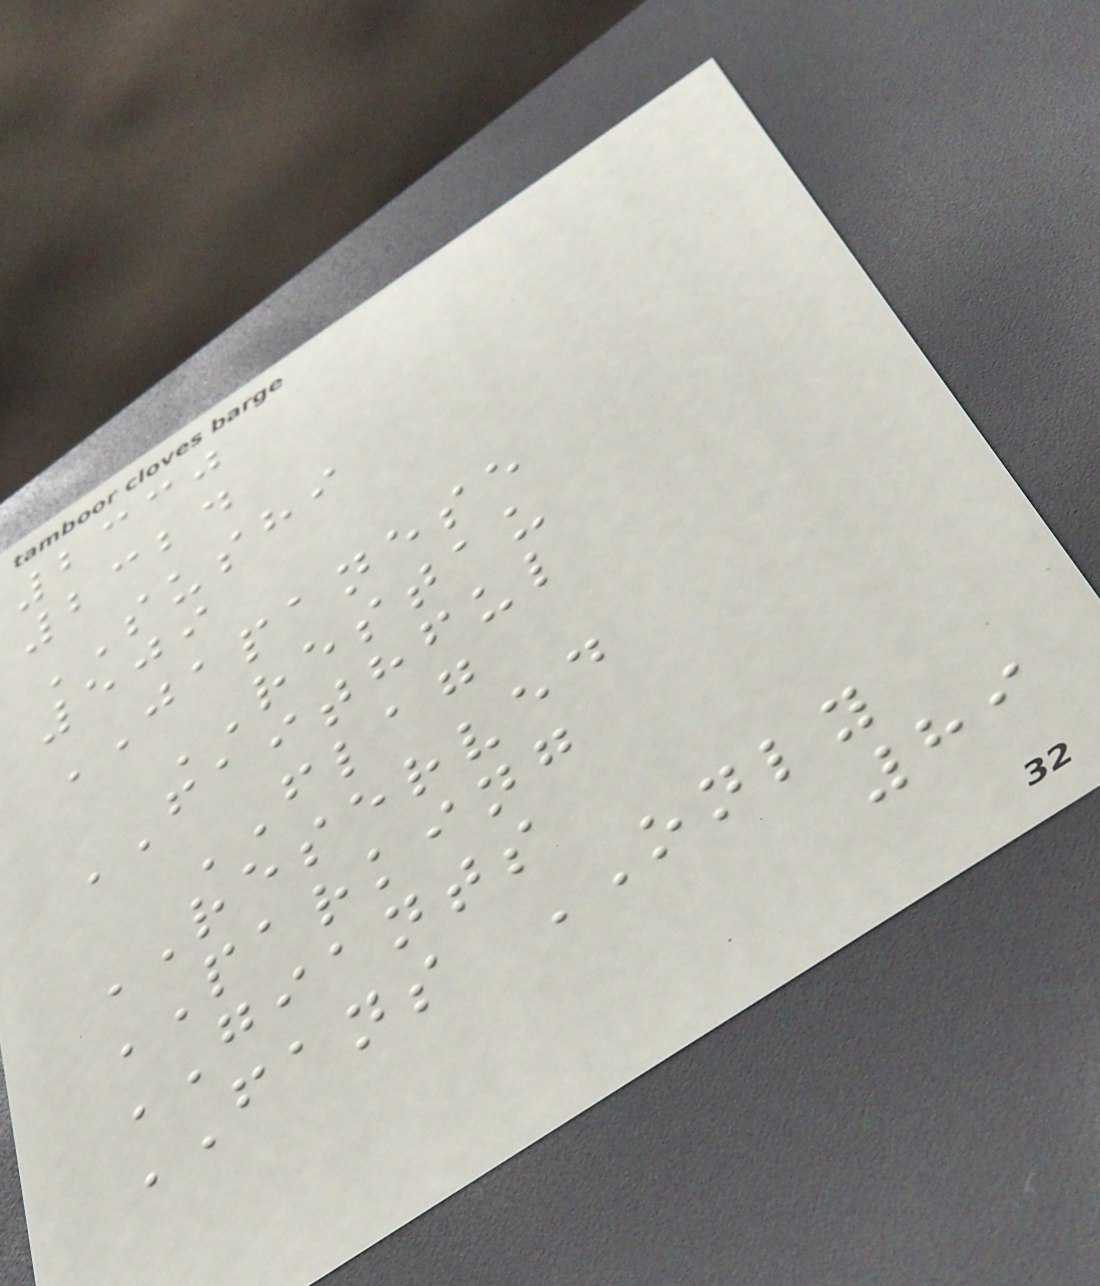2330
2324
SUSHI
509
JAPANESE
RESTAU
FAITHFUL
FLAG
RESERVED
PARKING
GIANTS
FANS ONLY
89
